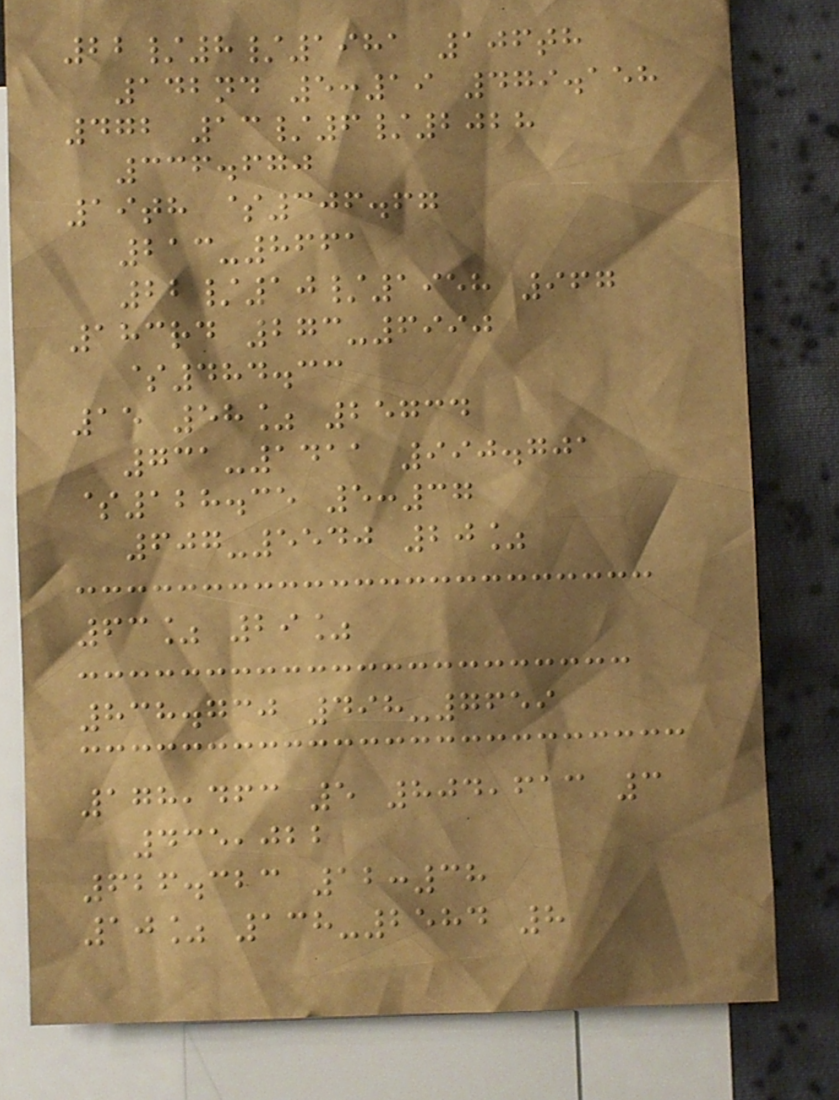22/8/1981 106th
142nd 5:19 479.158
472 13/6/2028
336.670
19th $306.67
213-8661
22/10/1958 967
183rd 273-6990
$484.33
15 58% 25734
731-1411 990.701
$128.35 5:37
607-5540 20%
63% 29%
838.730 498-7659
178,463 5 804,613 3
435,022
626.323 12:38
10% 138-2584 8
